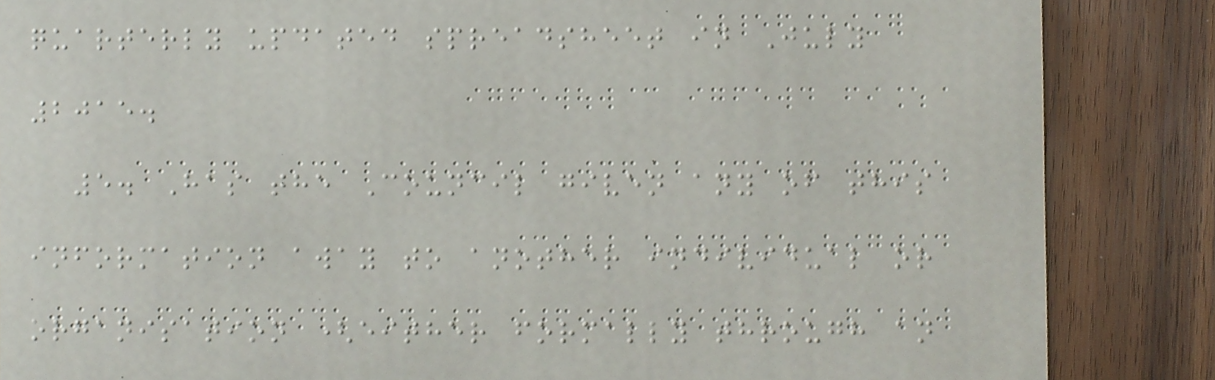quarterly updated spreadsheet in July
2015.
5. Has the Council given any of this
information away to another individual or
organisation (either formally through an
